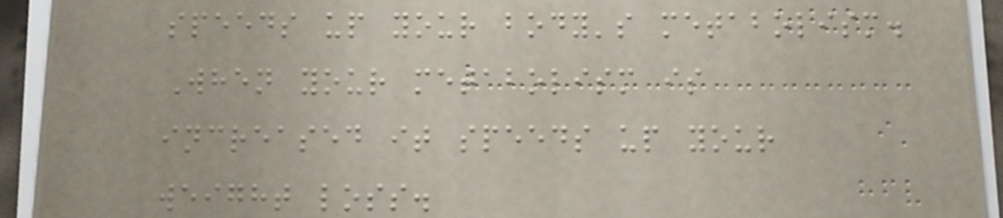speeds up your body's metabolism.
When your metabolism is
increased it speeds up your
weight loss.
